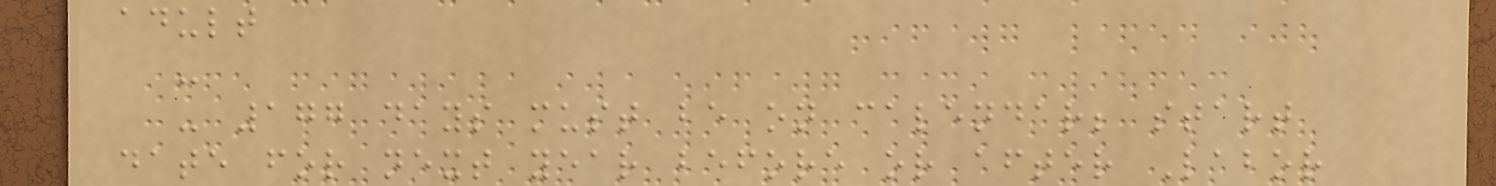adult
-
- 177 days must be on calendar; start
date for next year before or after Labor
